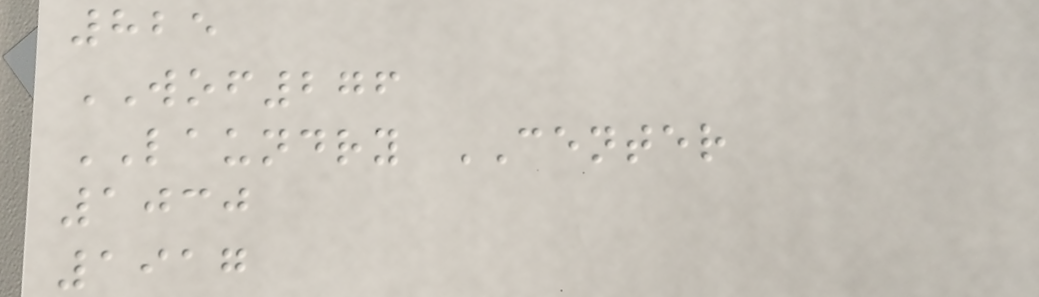825
WOF276
LAUNDRY CENTER
1030
1917
